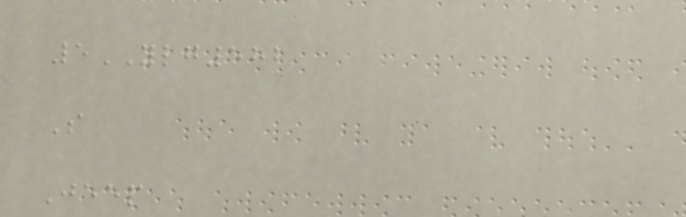5YLG582
S
Jeep
